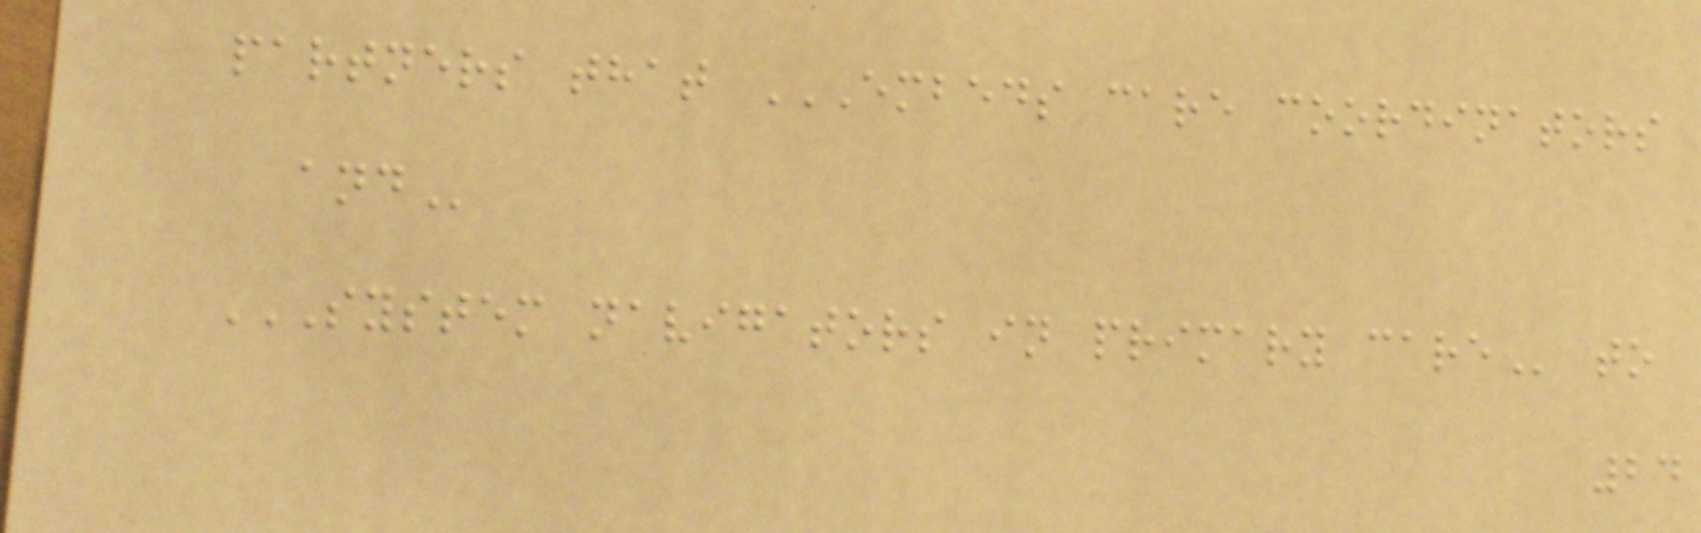partners that EMBEDS CARE COORDINATORS
AND
SYSTEM NAVIGATORS IN PRIMARY CARE to
24
